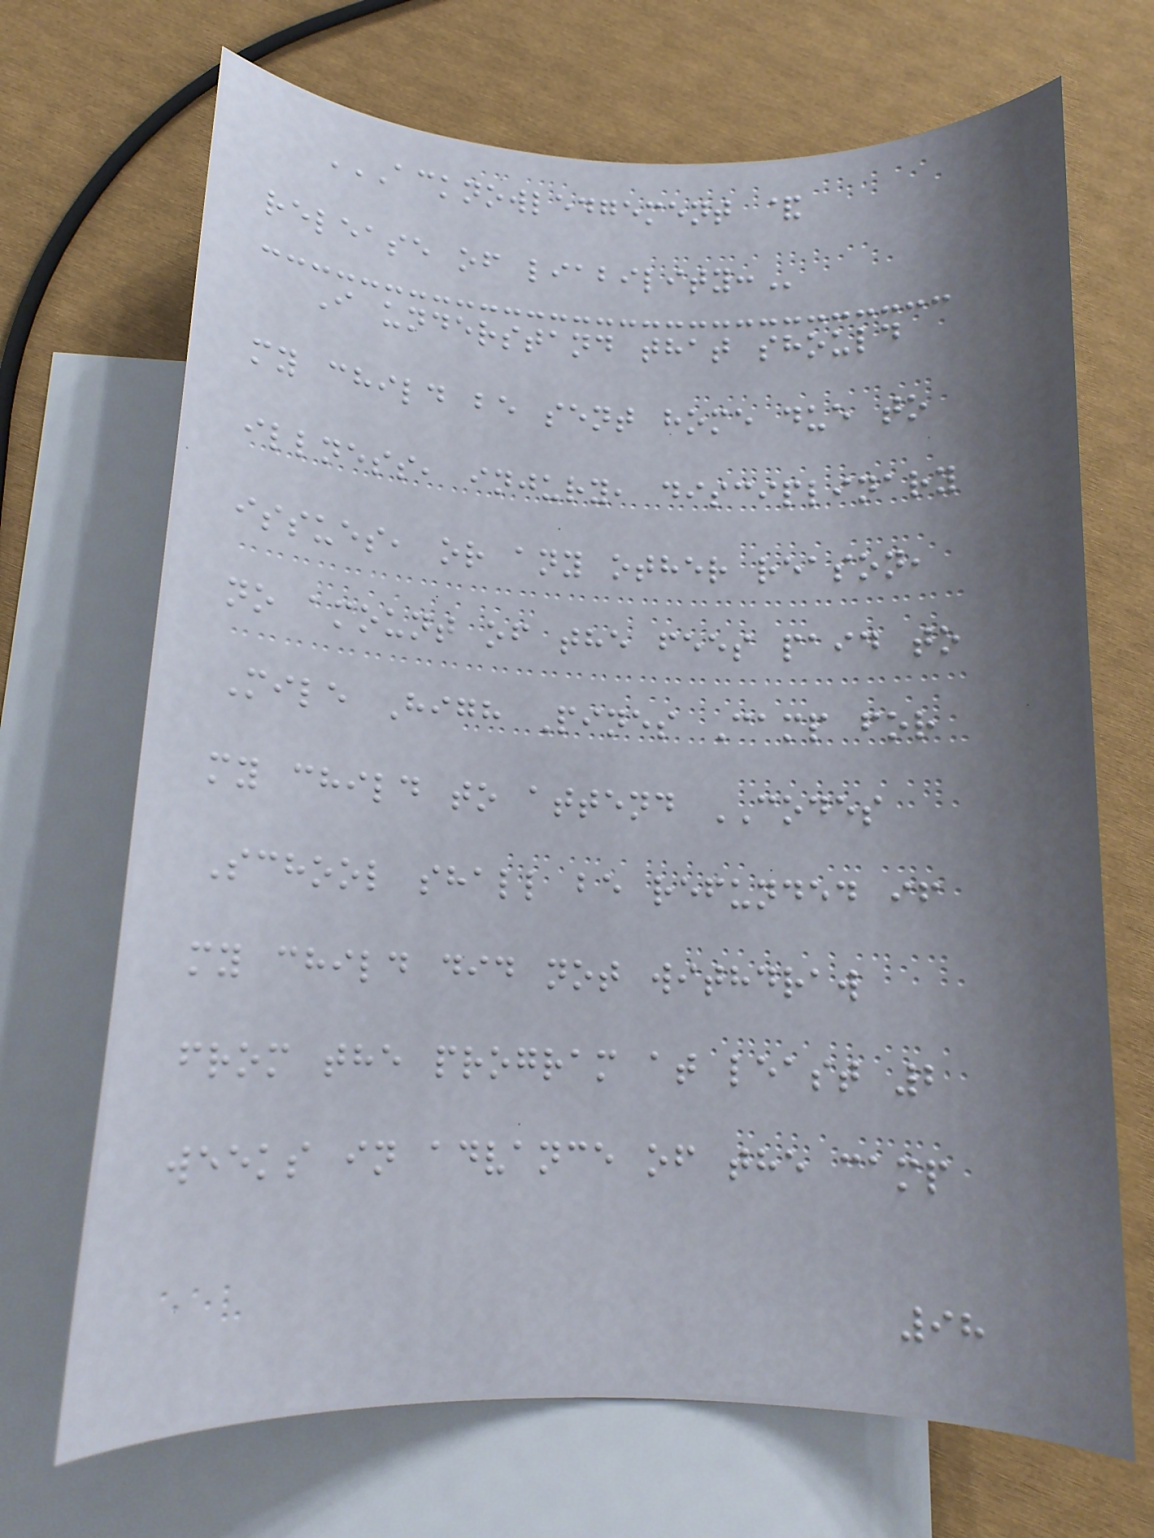ACKNOWLEDGEMENT &
RELEASE OF LIABILITY:
I understand that should
my child be sent home due to
illness, injury, disciplinary
issues, or any other reason,
no amount of the fees paid to
Mile High Pines Camp for
my child to attend CODES
School shall be refunded if
my child did not withdraw
from the program at least 2
weeks in advance of the camp
98
